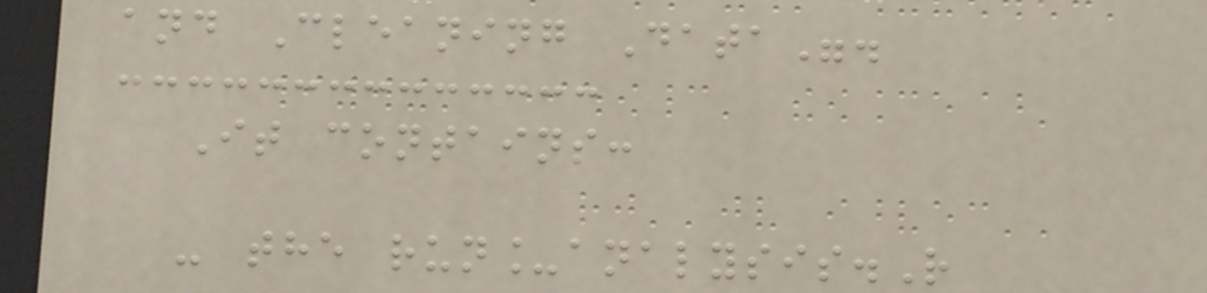and Cleaning Data".
It contains:
- the run_analysis.R
